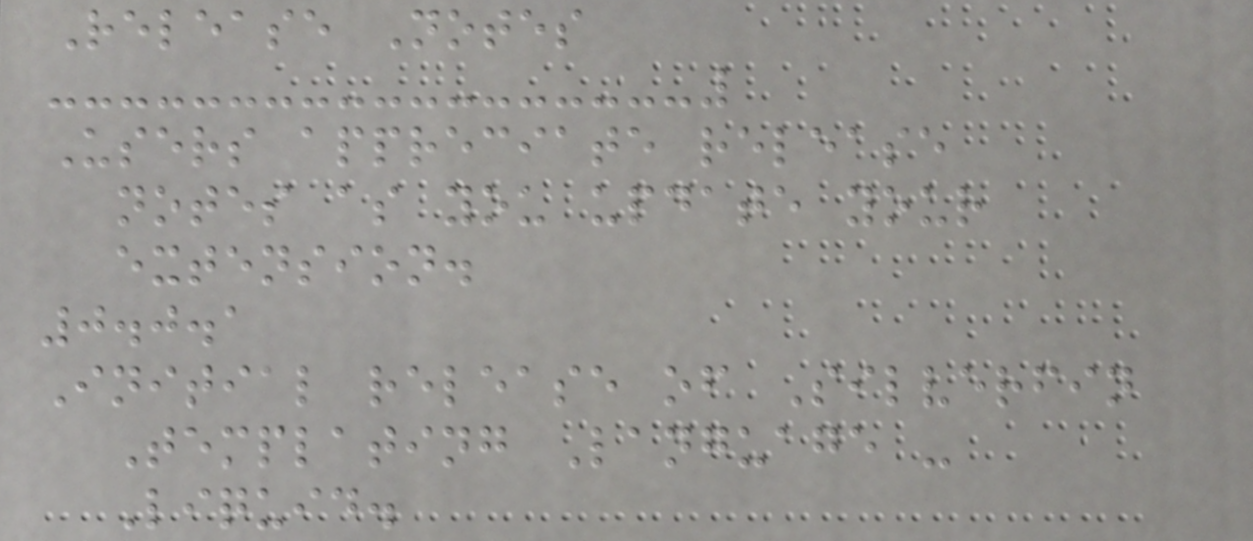Release Notes
Users appreciate release
notes as you update your
extension.
0.0.1
Initial release of Silverfin
Templating Language -
Liquid.
